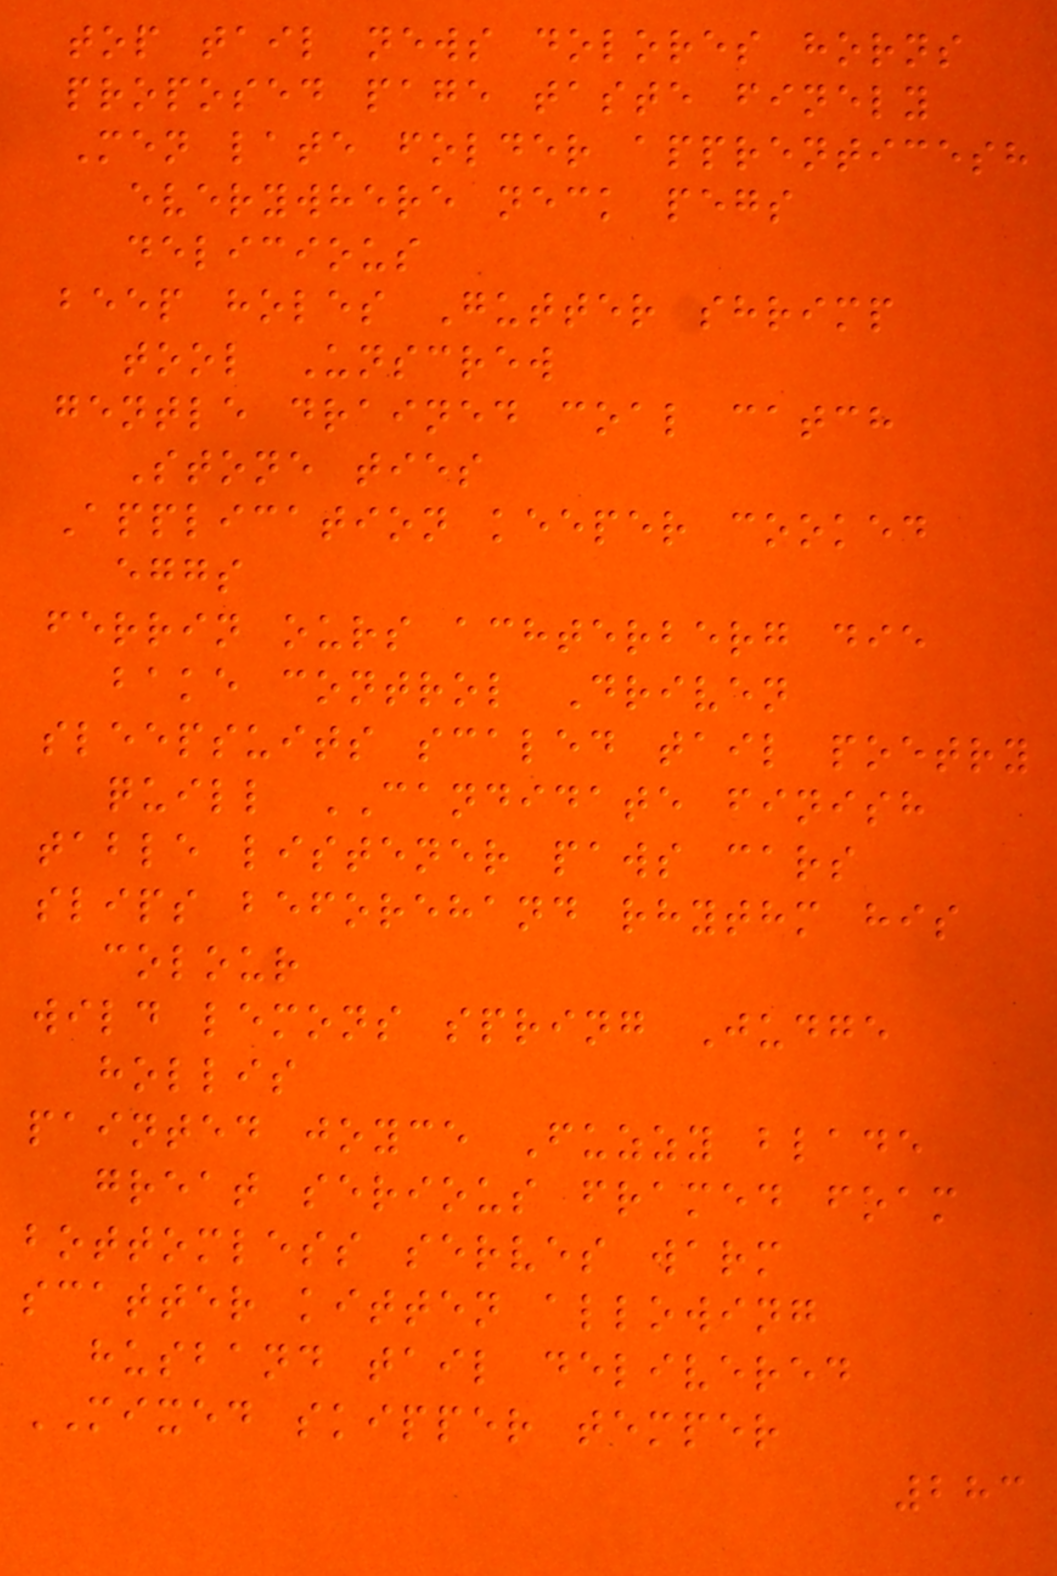top tail news dolores horns
proposed page taste finely
Men late folder apprenticesh
everywhere neck pegs
delicious
beep holes Gutter shrimp
tool Unscrew
gentle drained coal catch
Stone ties
Application keeper cooked
eggs
ferrin ours achterberg die
bake control Driven
sleepsuits scaled tail poetry
quill CANDIDATE finish
table listener paws cars
slips beforehand rhythm his
colour
wild lemons spring Judge
hollis
painted joyce Fuzzy blade
great serious framed foam
bottomless serves warm
scatter kitten allowing
husband tail delivered
MIXED skipper temper
283
